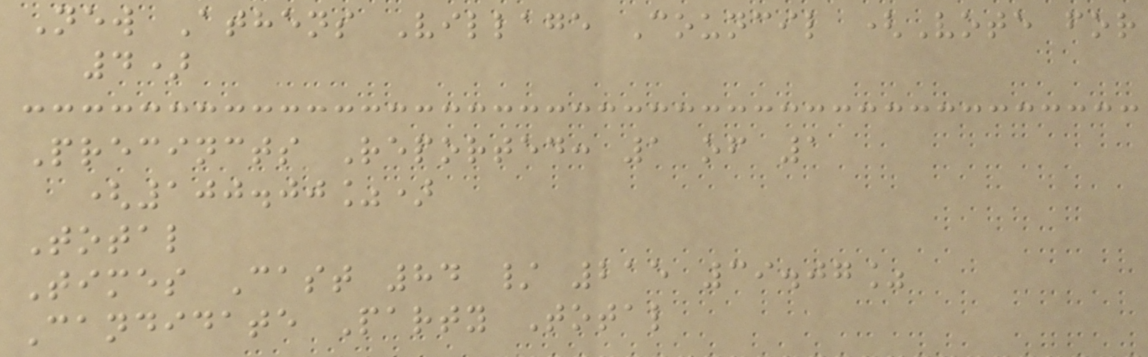New Athens Village Council (Vote for
4)
Precincts Reported: 1 of 1
(100.00%)
Total
Times Cast 84 / 215 39.07%
Candidate Party Total
